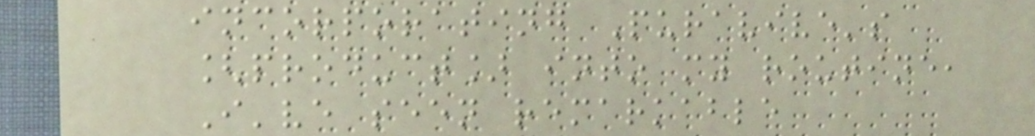incorporating Puravive's
[product] into my routine,
I've seen remarkable
